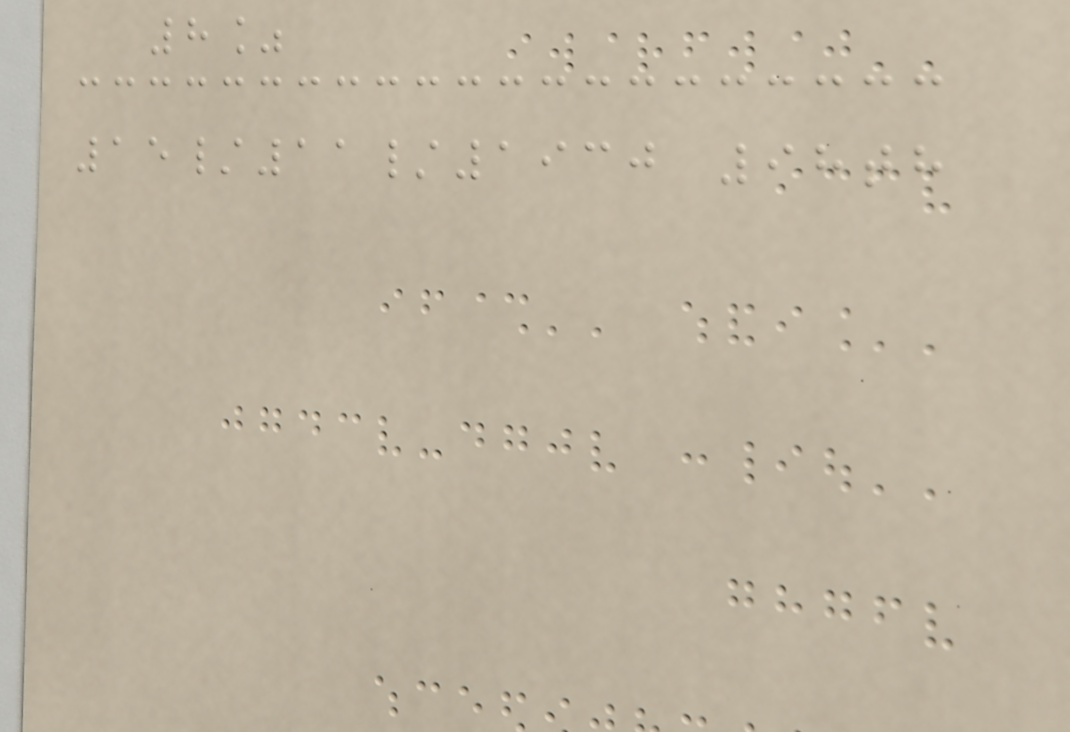8%
15/11/1930 98th
